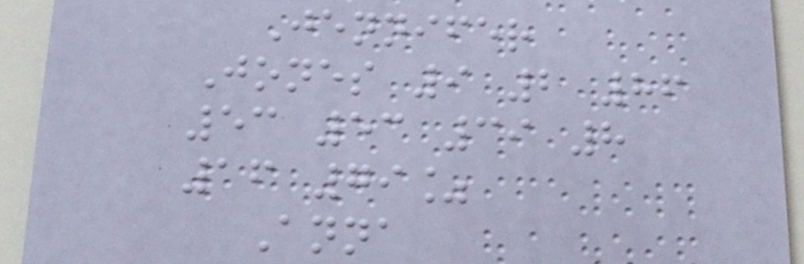Jennifer
Jones 9 2 86
53 53 39 8
16 79%
Anna
